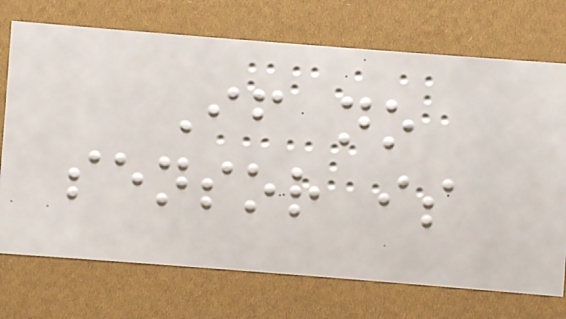If no
sensor is
